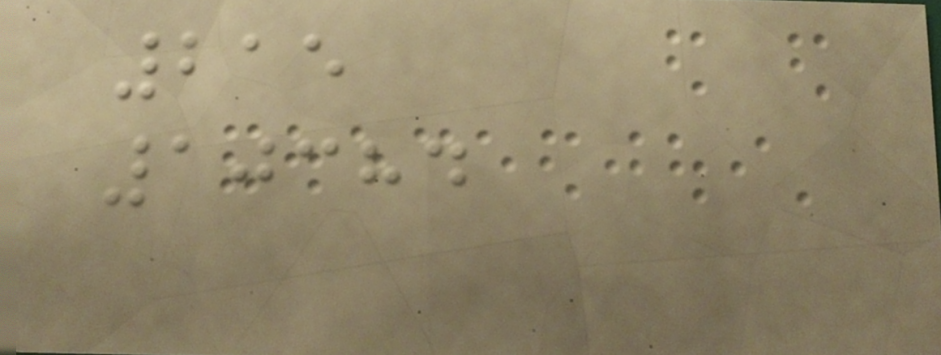215
10384
